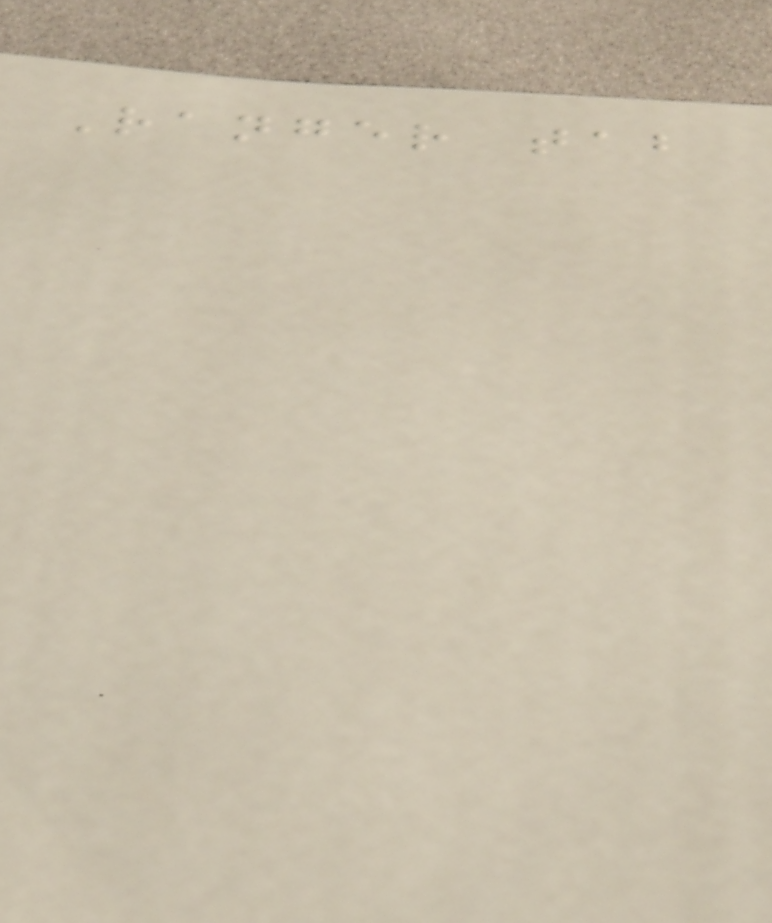Ranger tab
